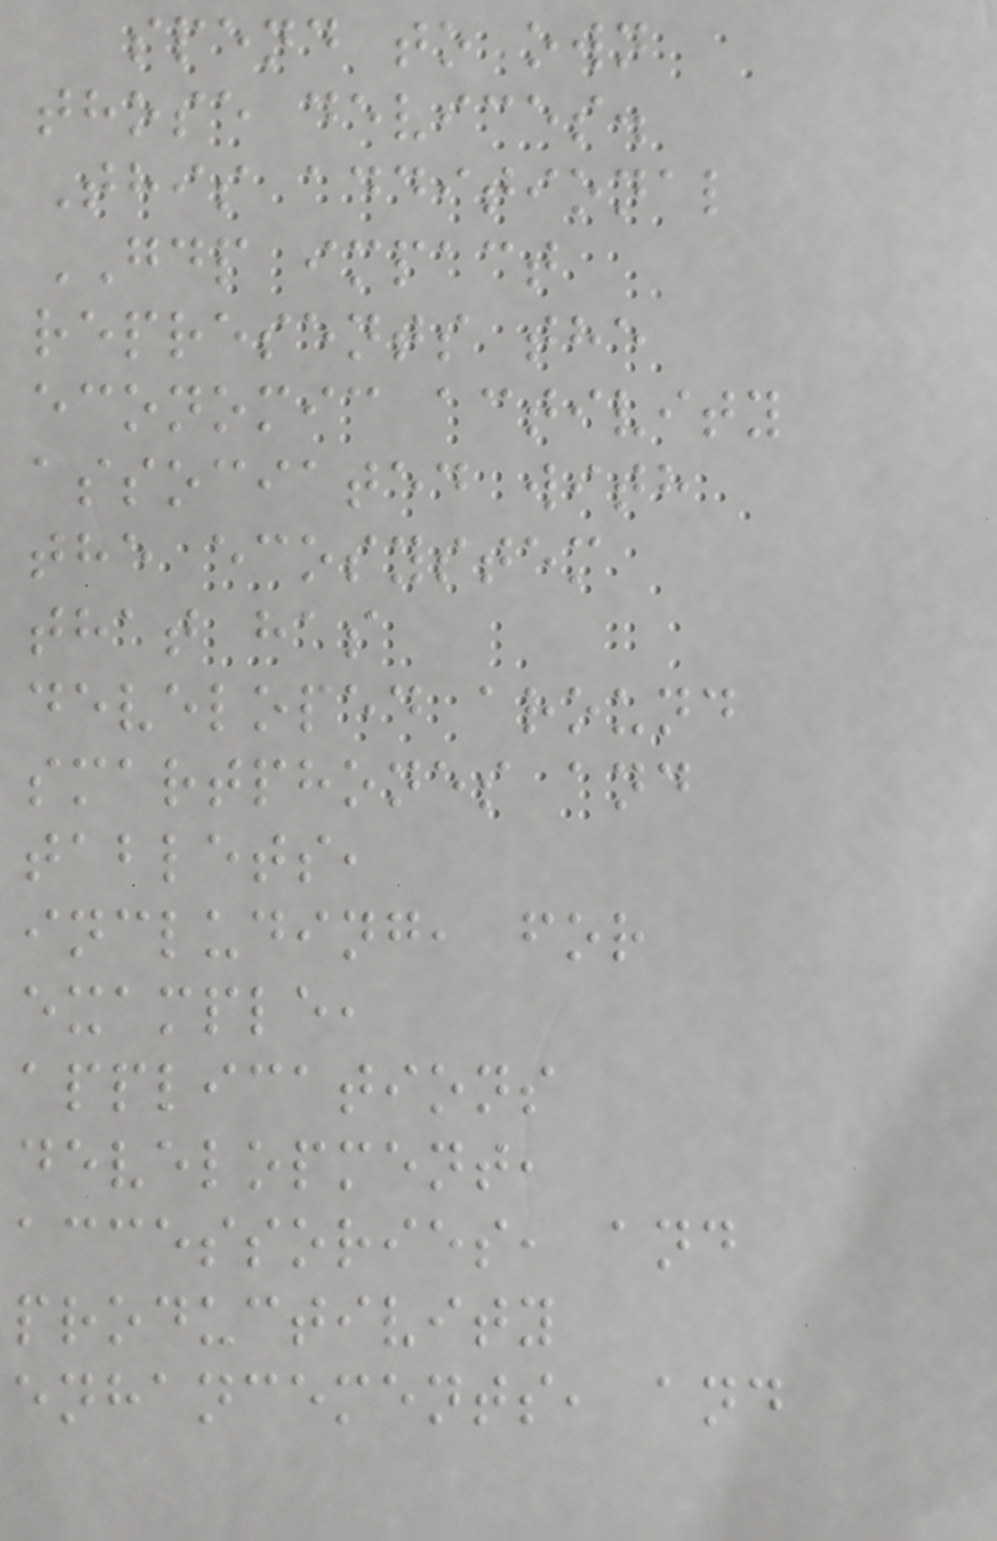spend to own
those devices.
This additional
GDP impact
represents the
economic activity
associated with
the ecosystem
that has
developed around
smartphones and
tablets,
including, for
example,
applications
development,
accessories, and
productivity
enhancements, and
